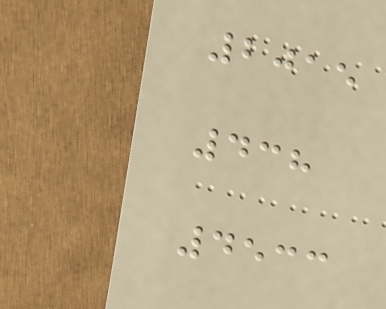2015
438
4533
